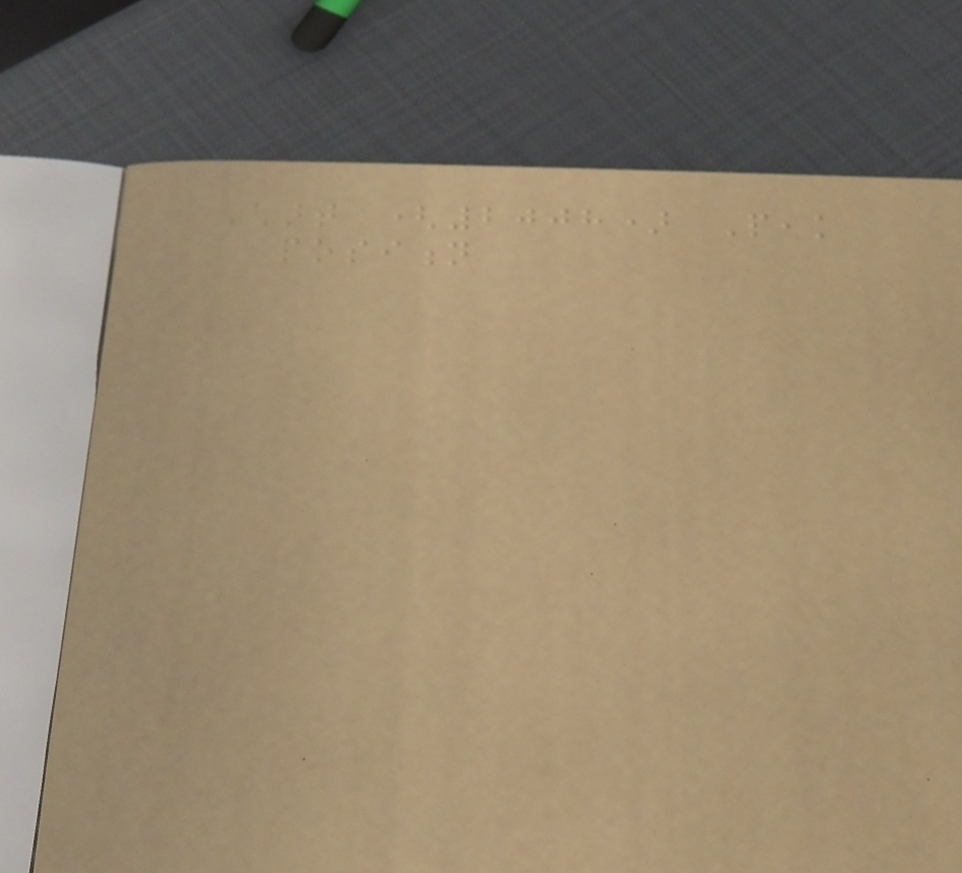Chart (2008) Peak
position
